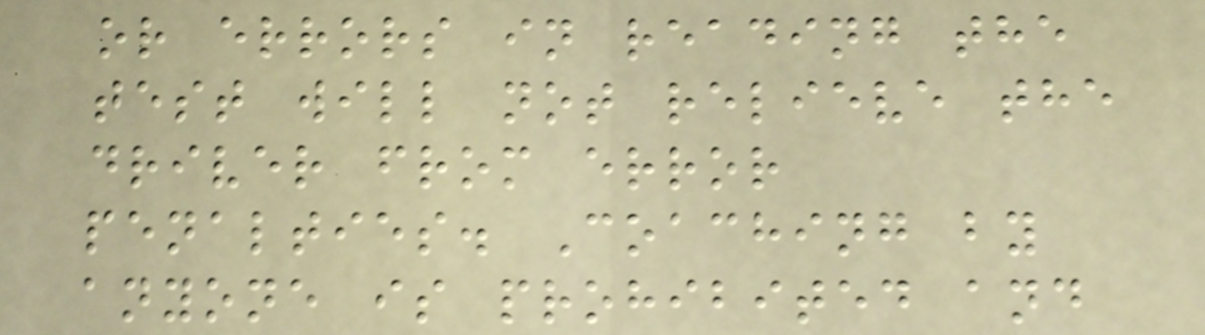or errors in reading the
test will not relieve the
driver from error
penalties. Coaching by
anyone is prohibited and
